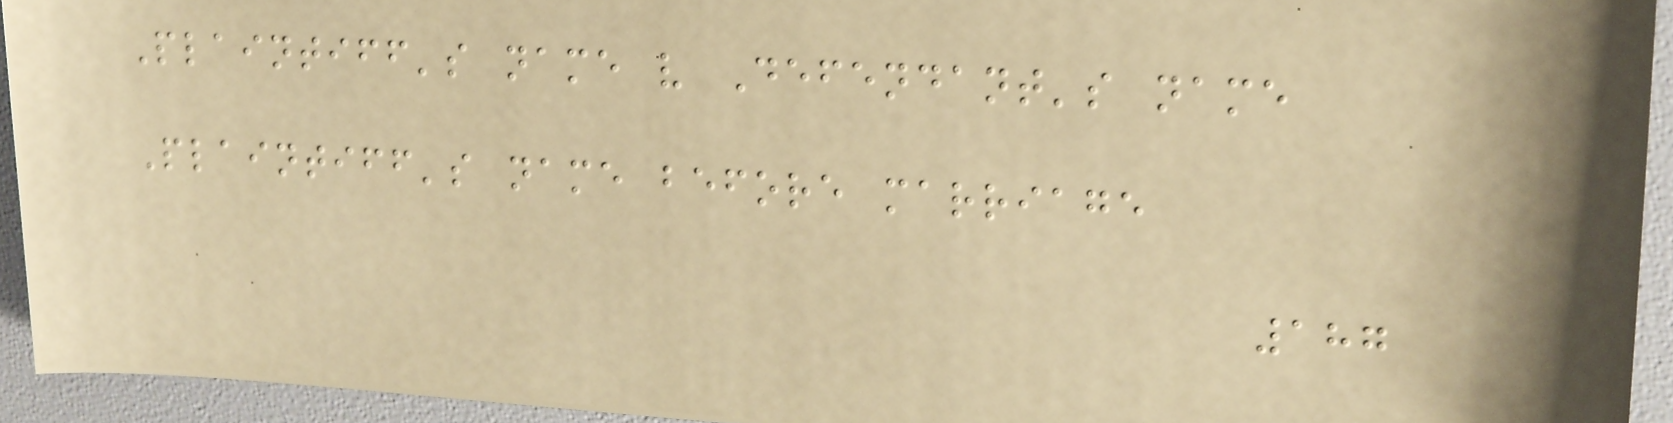Plaintiff's name v Defendant's name
Plaintiff's name before marriage
187
